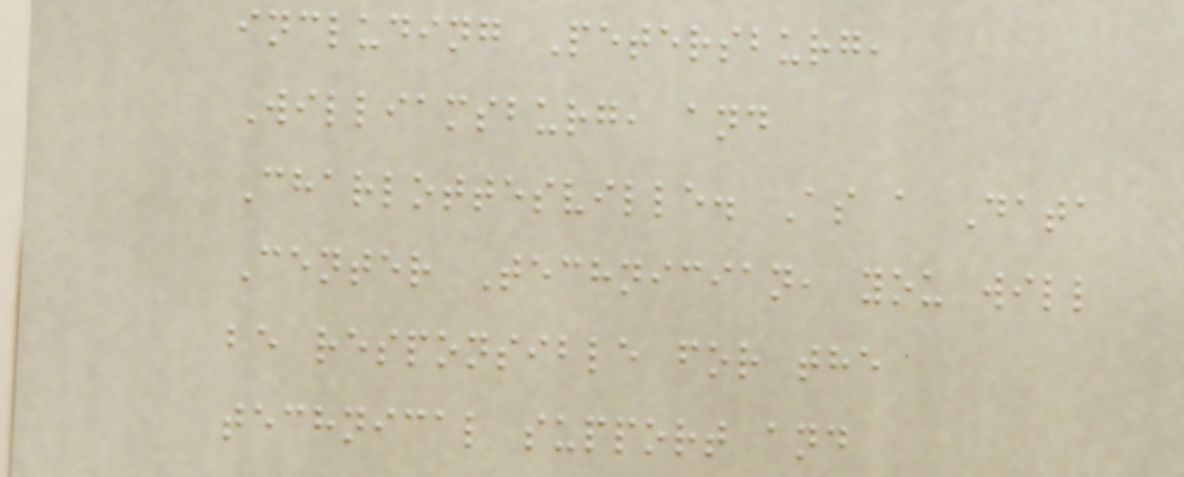including Petersburg,
Williamsburg, and
Charlottesville. As a Data
Center Technician, you will
be responsible for the
technical support and
